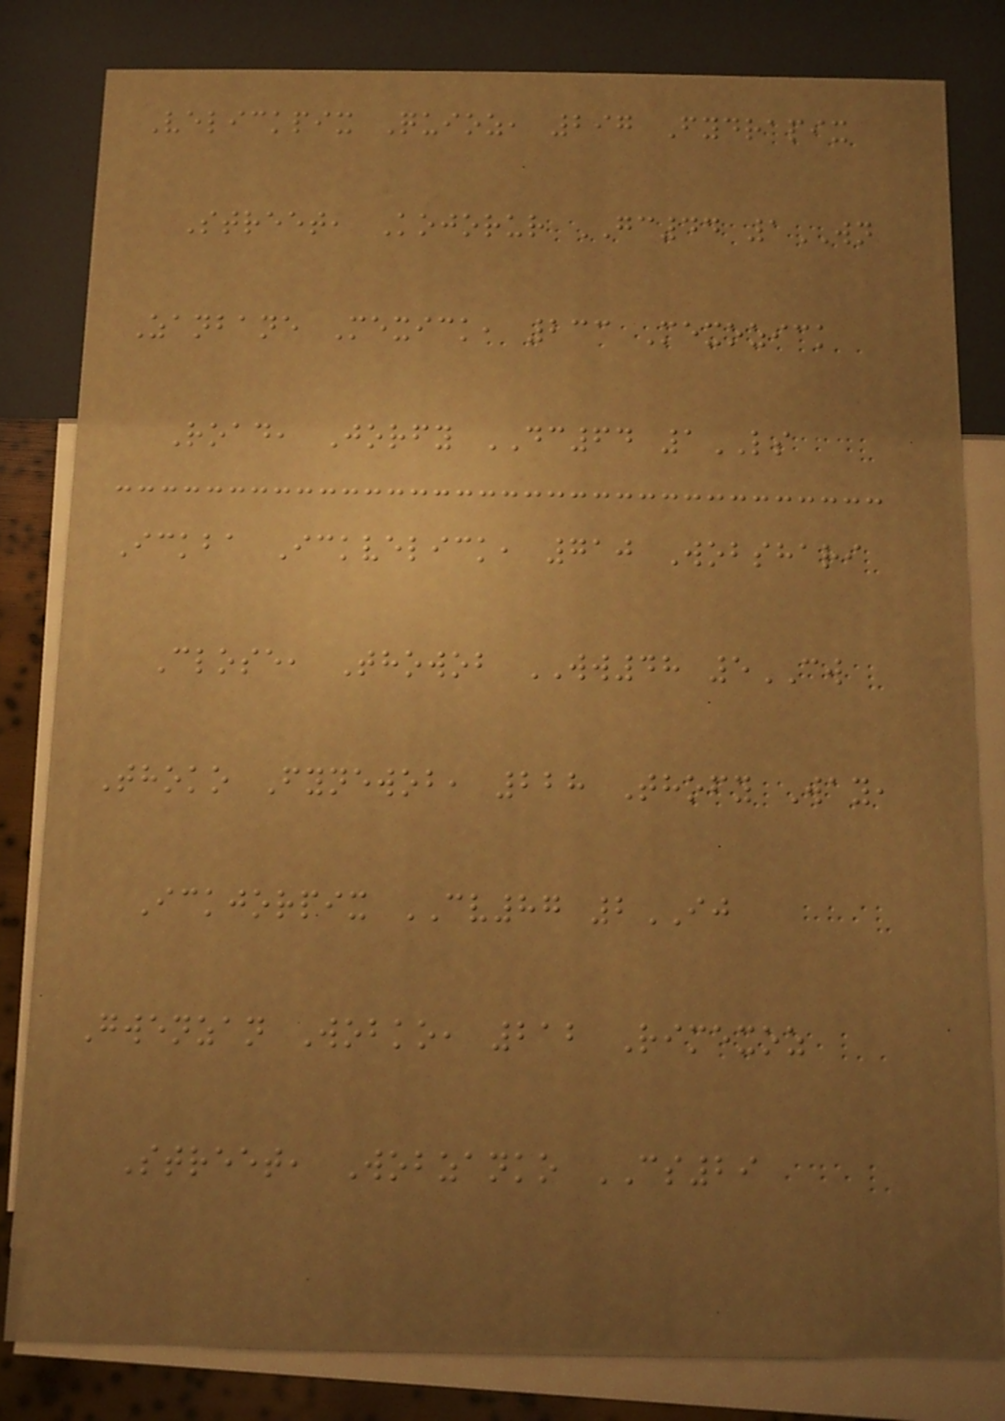Velickpix Quioz, 297 Fydrapix
Street, Kojorur GC44 1WN
Zanbane Mexick, 233 Mexozick
Road, Jorfy DC64 1LS
Ickba Ickvelick, 710 Wobshari
Close, Thowob WW48 5CW
Thoko Fynewob, 228 Thofy Way,
Ickjorpix CV87 2IJ
Gwenzan Wobko, 212 Rimexoz
Street, Wobzanko CS29
